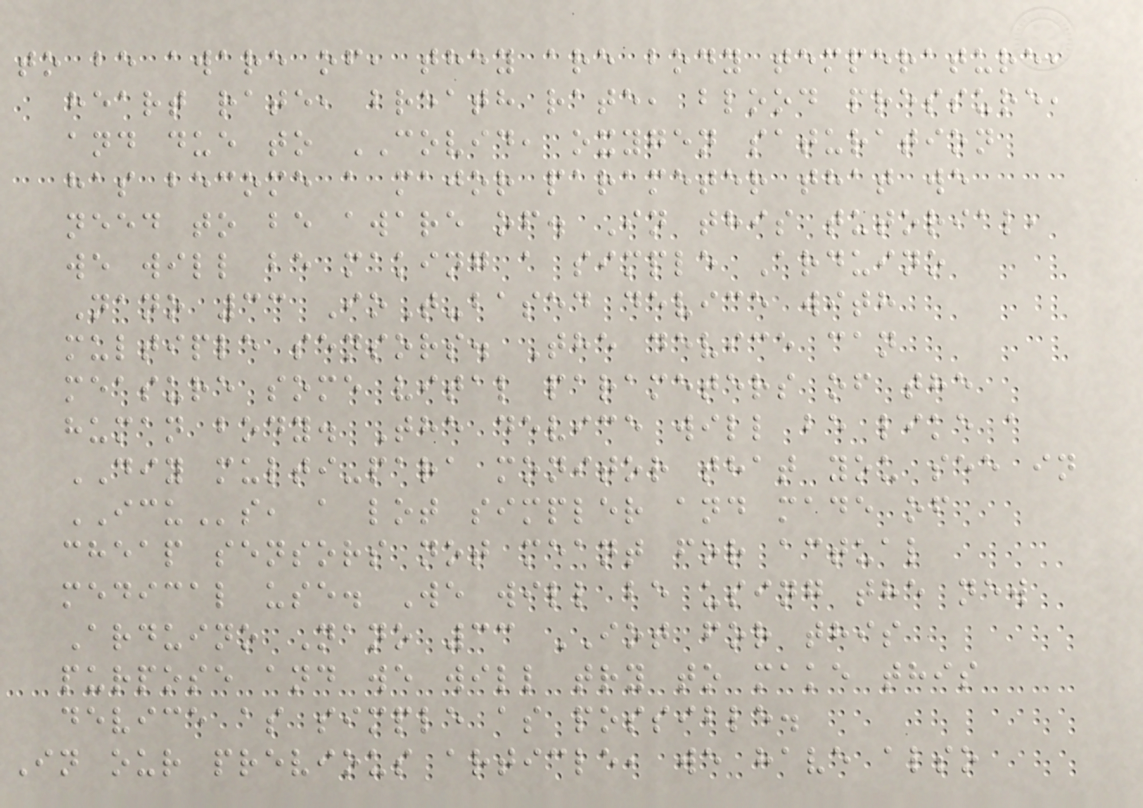to be aware of, they are body temperature,
heart rate, breath rate, blood pressure,
and due to COVID, oxygen saturation
has become a major parameter that we
need to be aware of. In this tutorial,
we will be making a simple Arduino
Nano 33 IoT-based device with
multiple sensors. The device can
measure some vital parameters of the
human body. The device will be like a
DIY multi-para monitor that you see in
ICUs, a lot simpler and made of
cheap sensors not meant for actual
medical use. We will be using the new
Arduino Nano 33 IOT for this
purpose and we will try to make this
device as simple as possible.
In our previous article, we have also
